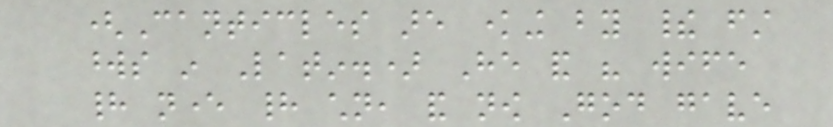(Canticles are knowing by their first
words in Latin.) He and his wife
had never had children, and now God gave
